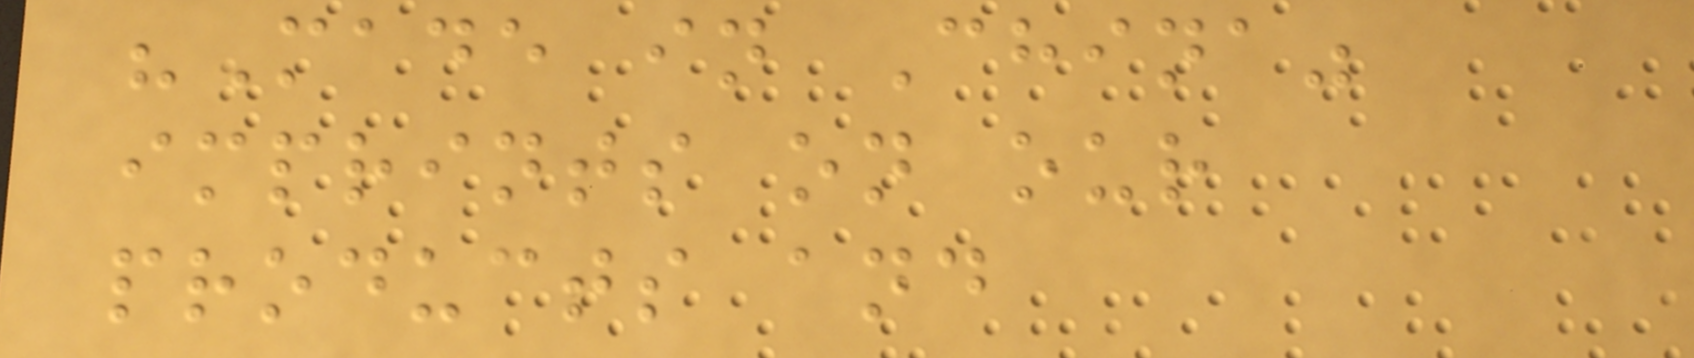"Made in China"
imprints on our
products and
